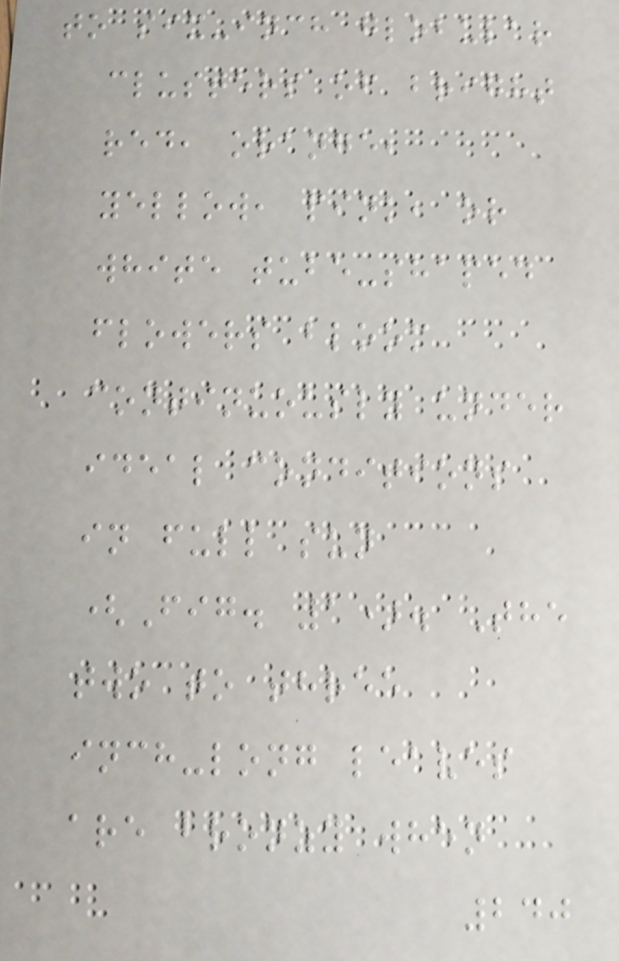to six-inch globular
clusters of bright
red, orange,
yellow, pink, or
white tube-shaped
flowers bloom
continuously under
ideal conditions
in full sun
(Fig. 1). The
two to three
inch-long leaves
are bronzy when
240
